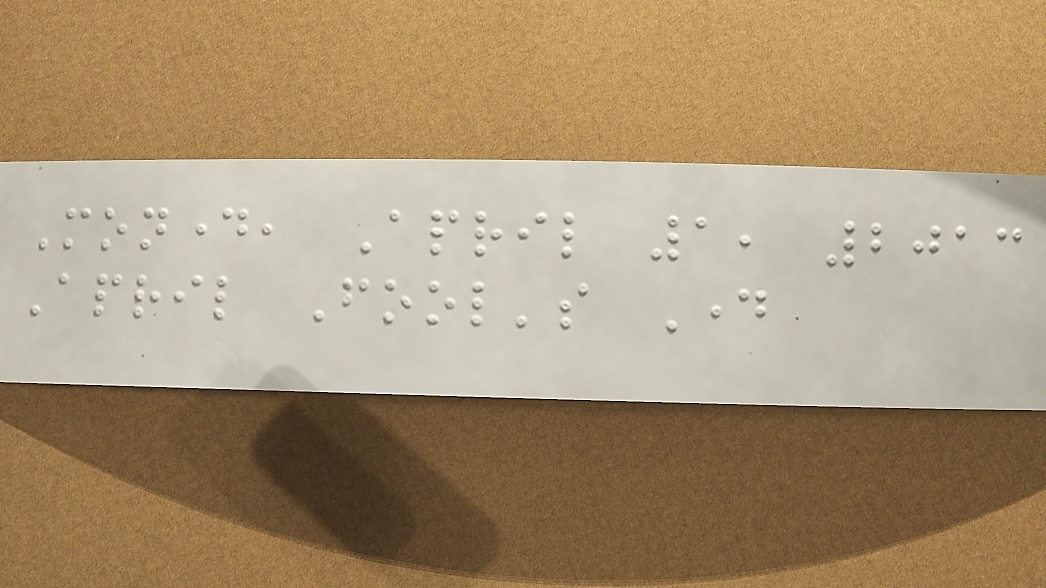Monday, April 1, 2013
April Fool's Day
